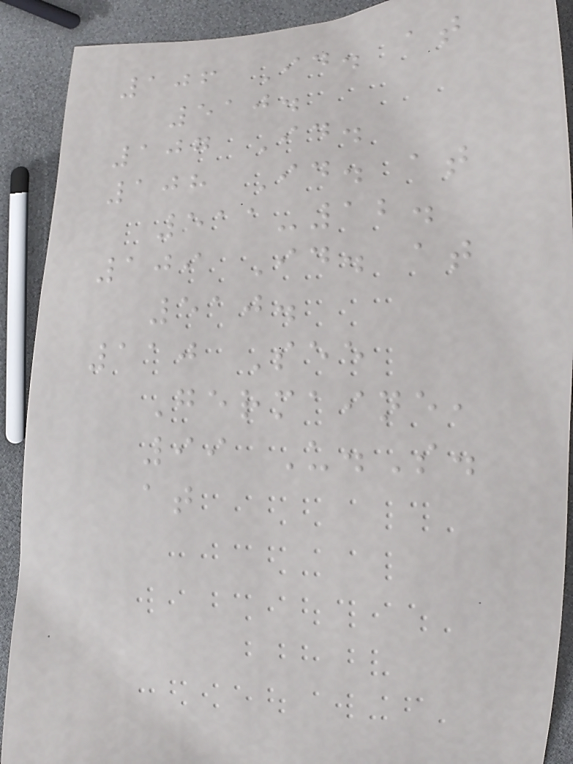106 Id. at
510.
107 Id.
108 Id. at
511-12.
109 Id. at
510.
110 See
Germaine,
99 U.S.
at
